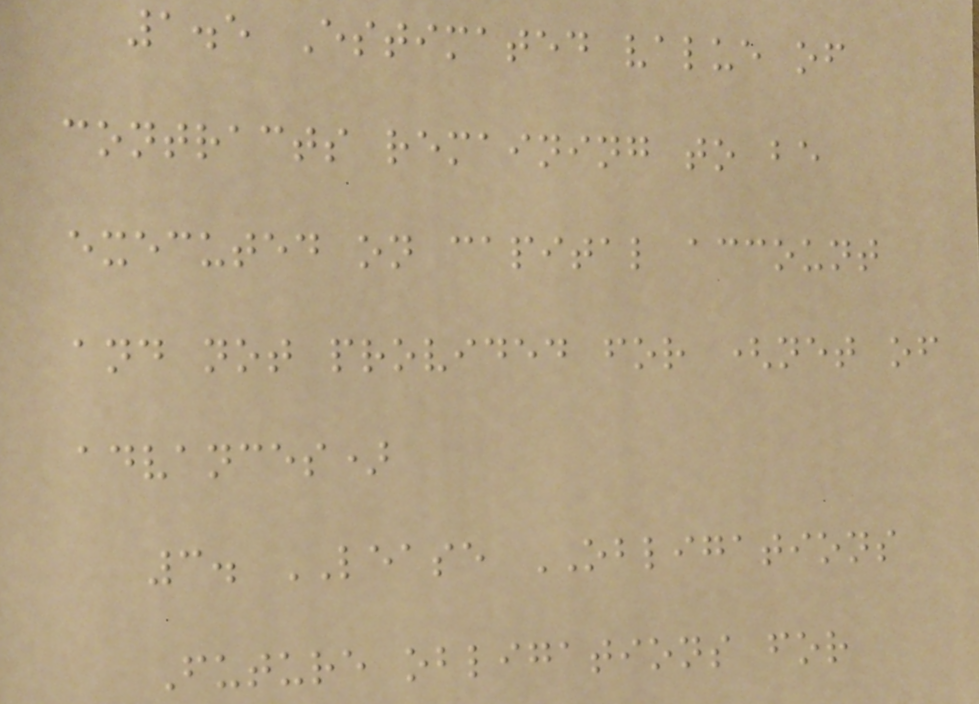1.5 Estimated value of
contracts remaining to be
executed on capital account
and not provided for (net of
advances)
3. LEASE OBLIGATIONS
Future obligations for
